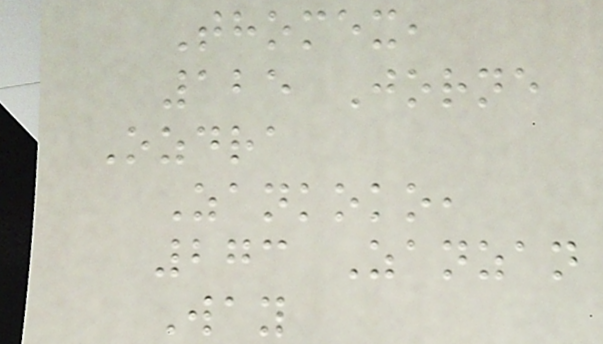Thomex,
125 Jorne
Ozdra
Zankoko,
273 Zanzan
Way
